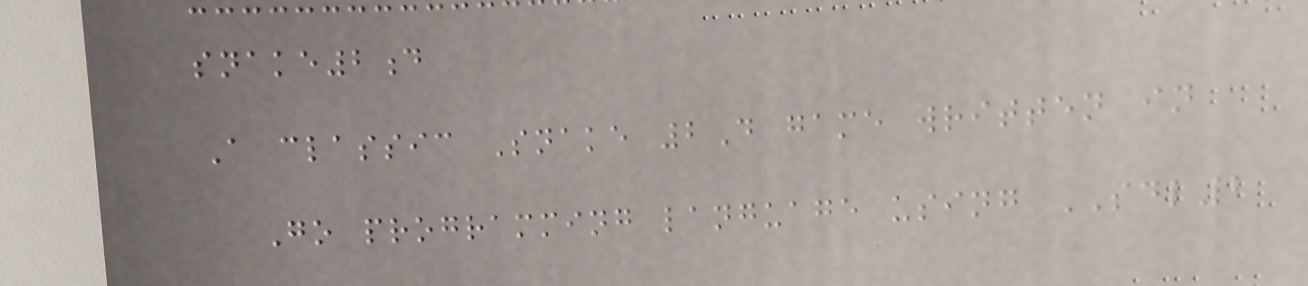snake2d
A classic Snake 2D game written in
Go programming language using SDL2
